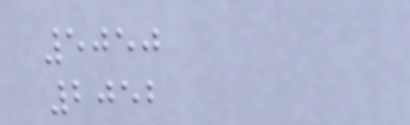5050
2052
